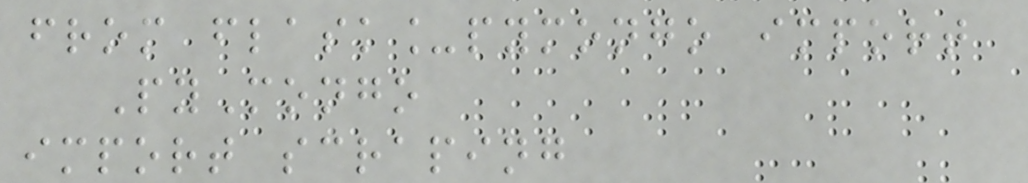from flask_pymongo import
PyMongo
import scraping
